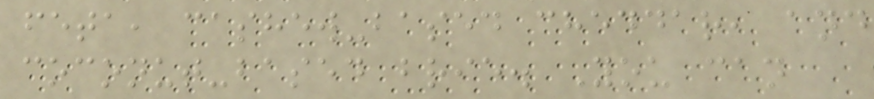feta, cashew-based cheddar, and
coconut-based brie. You can
